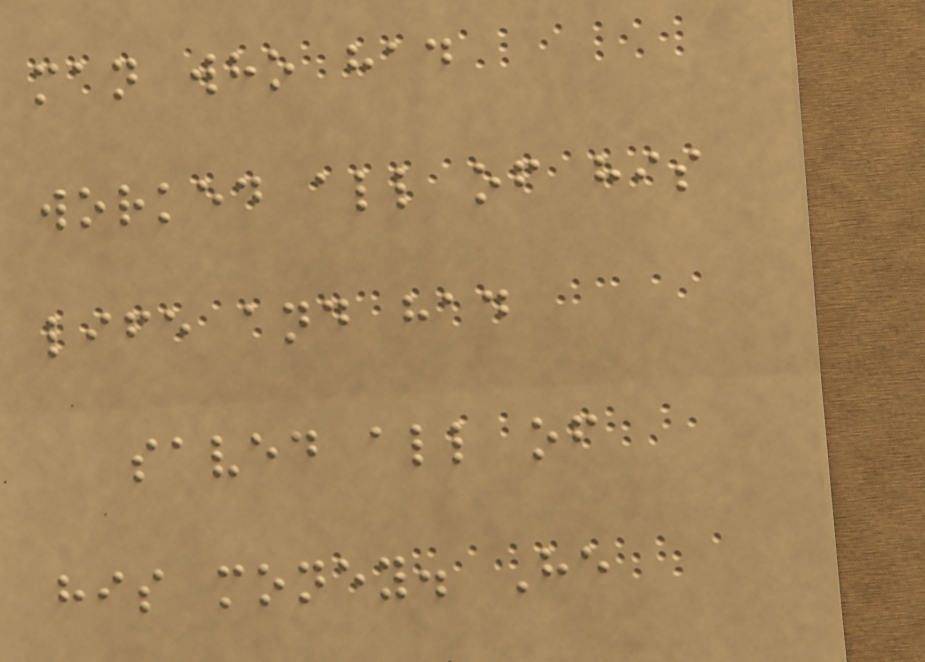man who had
worked all of his
life and had
saved all of
his money. He
